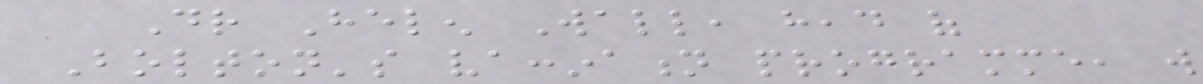Dr Helen Wall, head of
Bolton's vaccination programme, will
